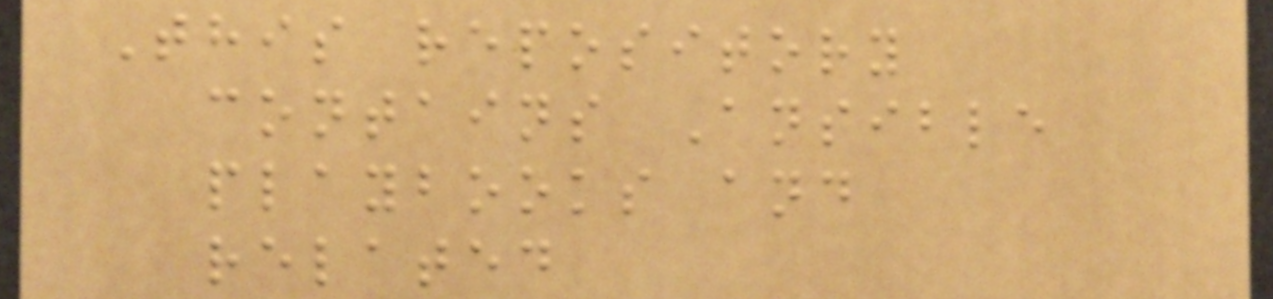This repository
contains Ansible
playbooks and
related
